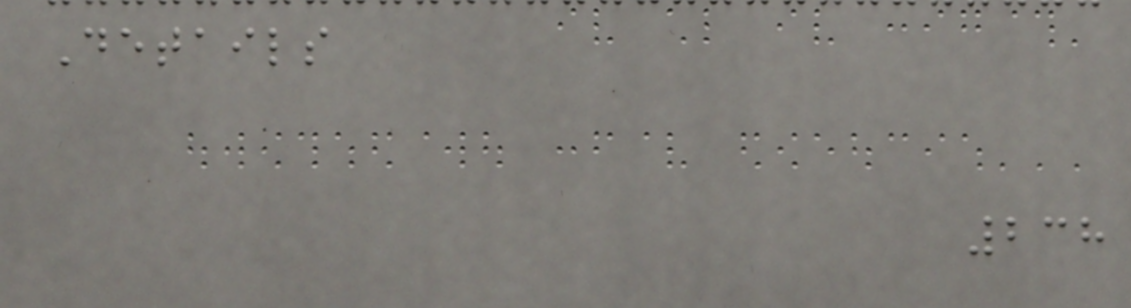Details
238
